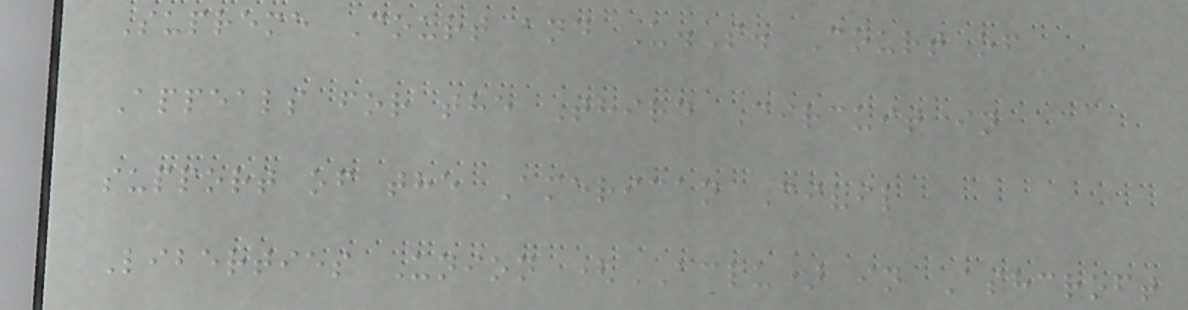Supreme Court and U.S. Court of
Appeals for the Third Circuit in
support of the American Civil
Liberties Union (ACLU) in Ashcroft
